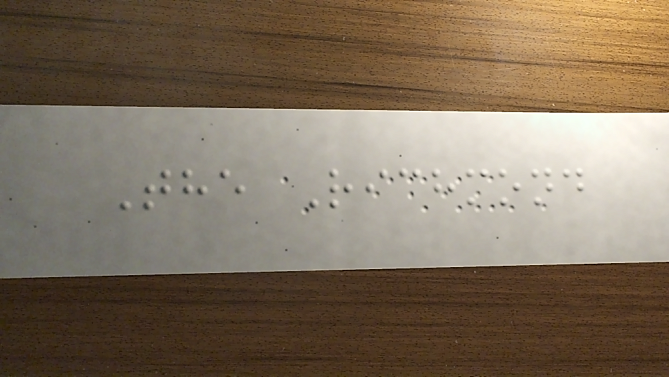The Richmond
